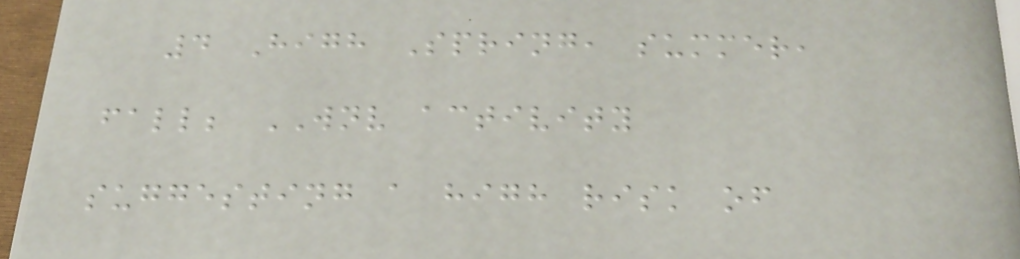4 High Spring, summer,
fall; WNV activity
suggesting a high risk of
